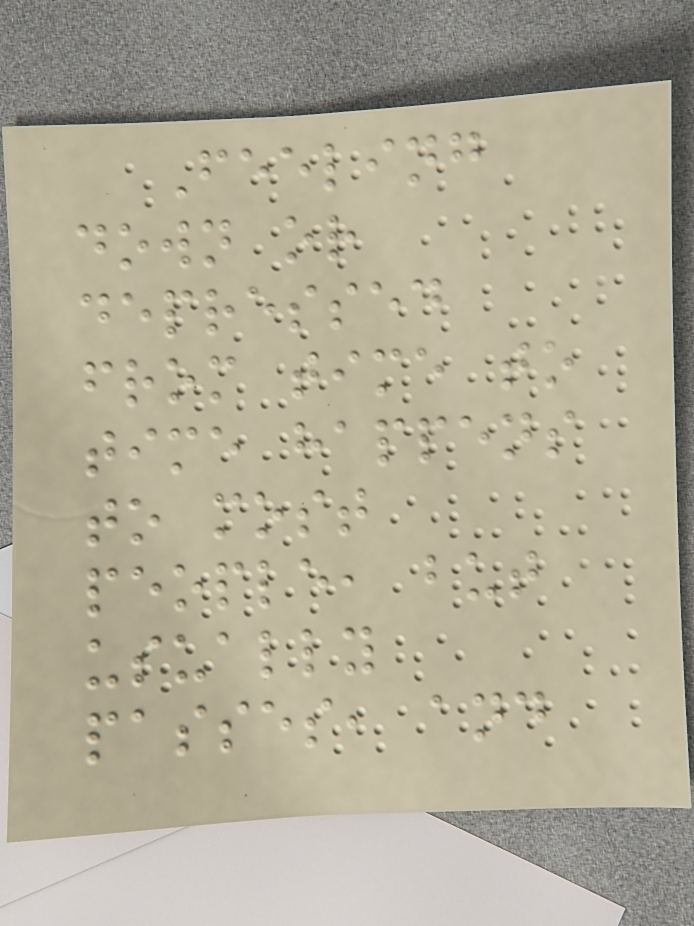Feeling
down or
depressed
from time to
time happens
to most
people, but
usually
passes, and
